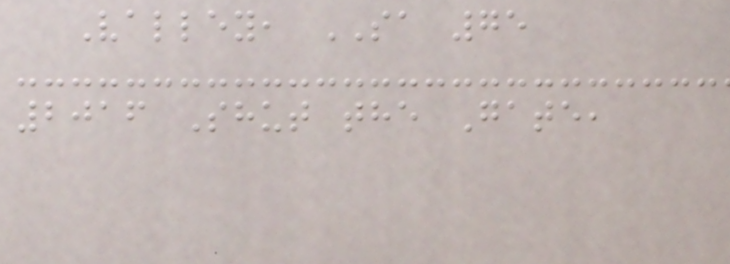Valley, SA 75
2016 Shut the Gate,
